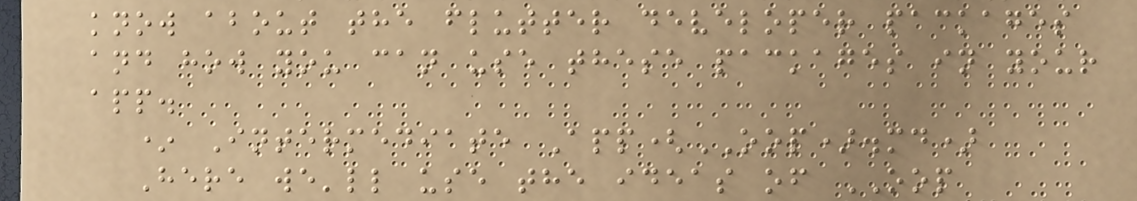know about the flutter developer packages
and how you can use these packages in your
app.
* Intermediate App(OOP).md)
Here we'll use the ideas of OOP
